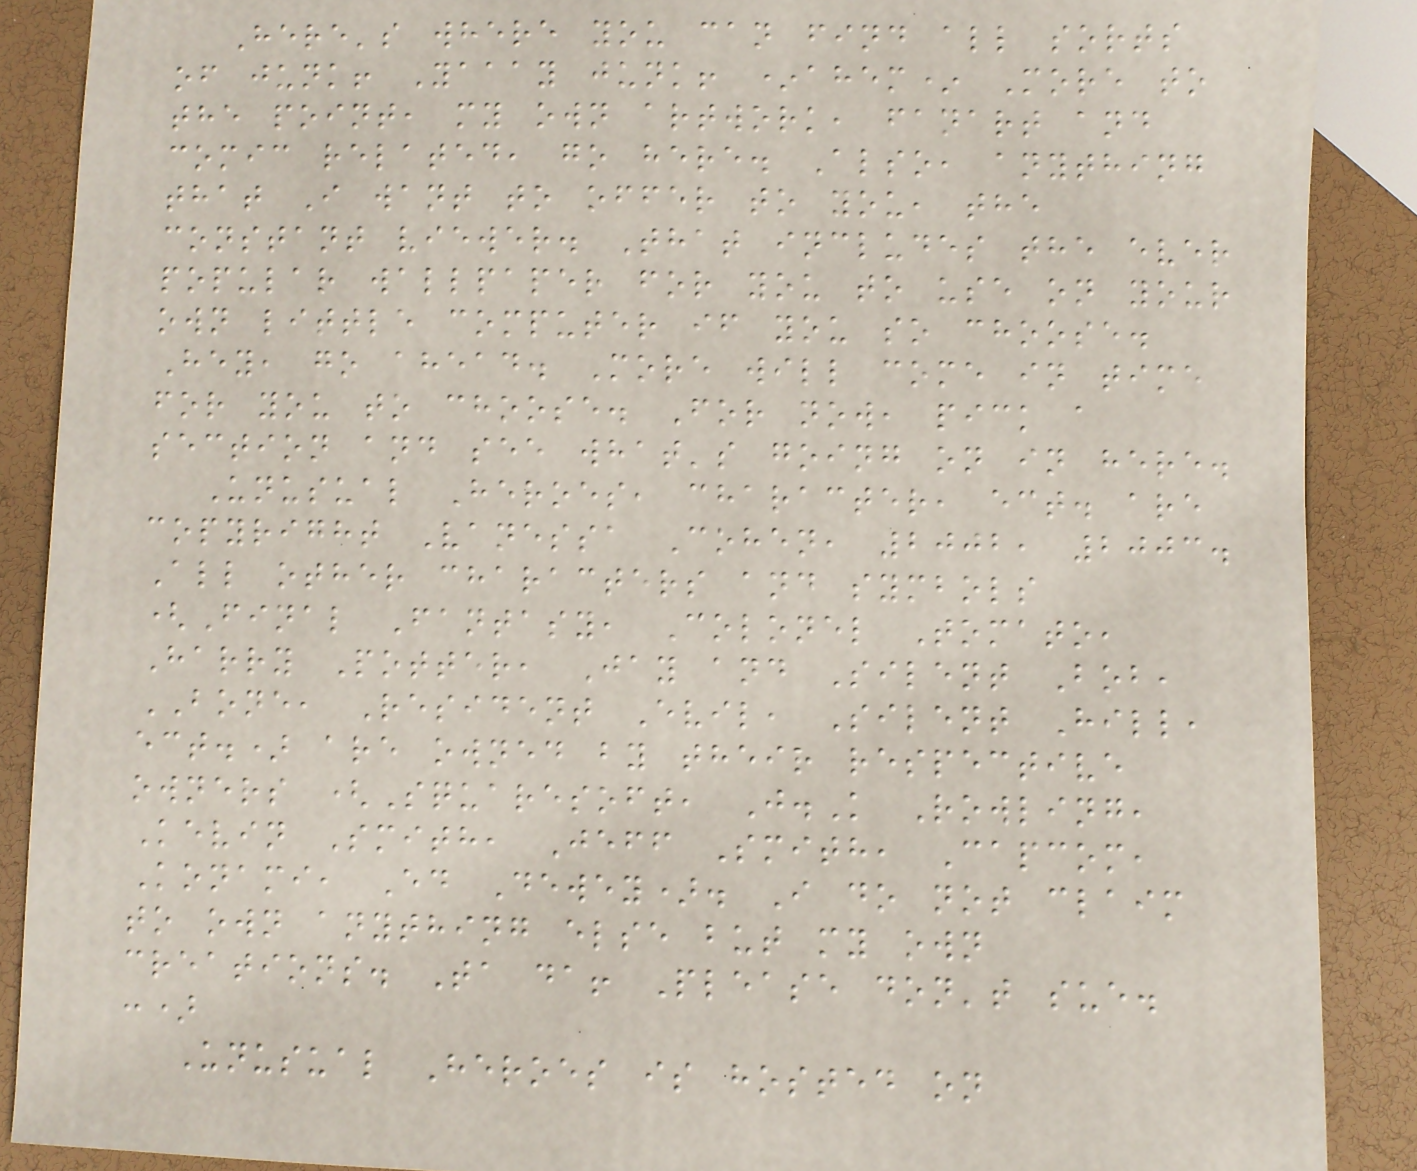Here's where you can find all sorts
of junk! Yaaay junk! *ahem* More to
the point, my own artwork, fanart and
comic related, go here. Also, anything
that I want to offer to you, the
constant viewer. That includes the ever
popular wallpaper for you to use on your
own little computer if you so choose.
Hey, go ahead. More will come in time
for you to choose. For now, pick a
section and see what's going on in here.
Unusual Heroes, character, ect. are
copyright Vanessa Cohen, 2002, 2003.
All other characters and symbols
(Final Fantasy, Colonel Tomato,
Harry Potter, Jay and Silent Bob,
BONE, Resident Evil, Silent Hill,
ect.) are owned by their respective
owners (Squaresoft, J.K Rowling,
Kevin Smith, Jeff Smith, Capcom,
Konami, Ed Dewey). I do not claim
to own anything else but my own
creations. Ta da! Please don't sue.
:)
Unusual Heroes is hosted on
